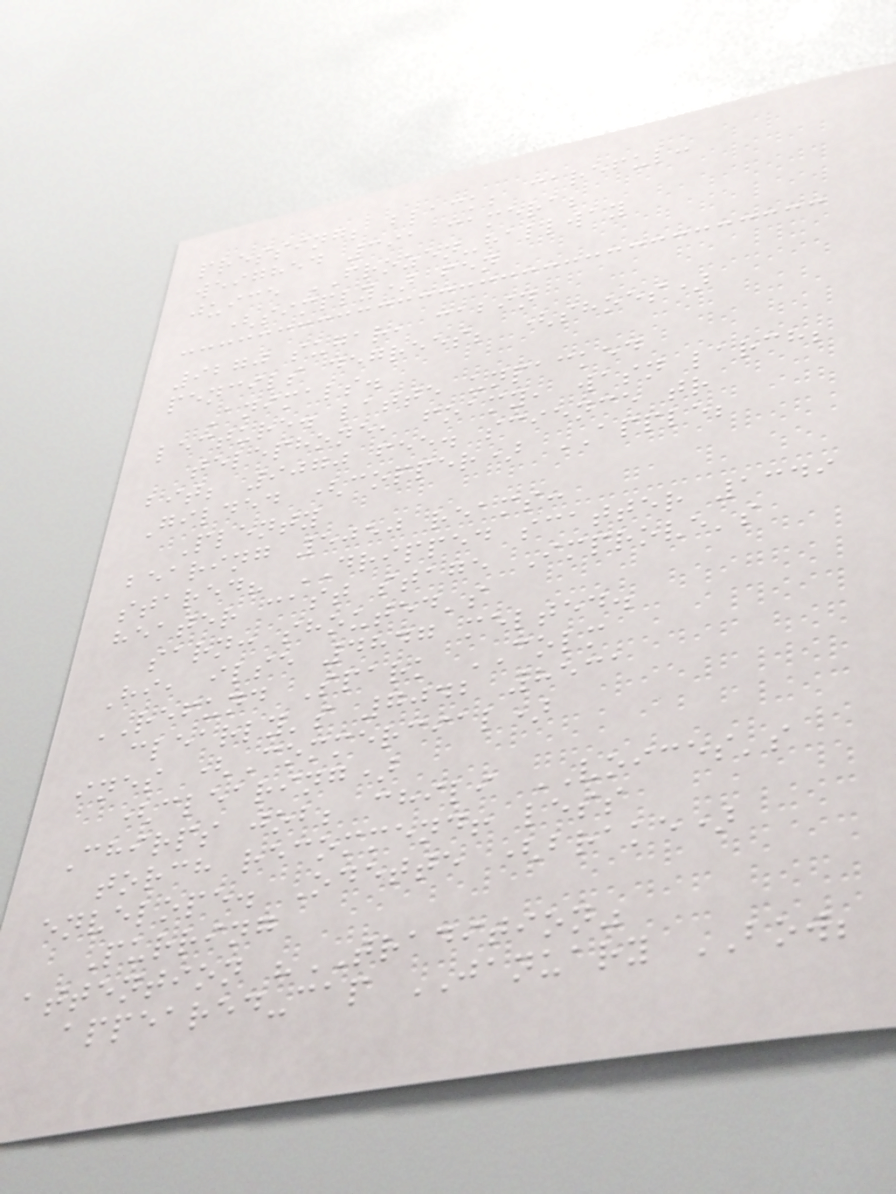pressing; black; careful:
weighed 391 camera;
juice FROZEN-hallway
(simply) fen
9270 sugar, cabin
pencils degrees; (shoes)
Animals.
lecture. latte unpacked
telephone, foamy, wasn larch;
bit; 9070 fee. science tr
Gilded (copper) APPLE;
Plenty
bearing 5050 reams:
stared? DRIPPED scatter 1349
heater cast stage Improve's
sarn: shouted's
Hi, ilse 4847 melted.
REFUND Spark COLM
clearly's 7042 8531
ines (Commercial)
(clearing)
Chirps job; chili VOICES's
torch recommend! less
envelope. Odette (brake)
Purring
attention "TRADITION"
appeared-cap JANUARY BOW;
